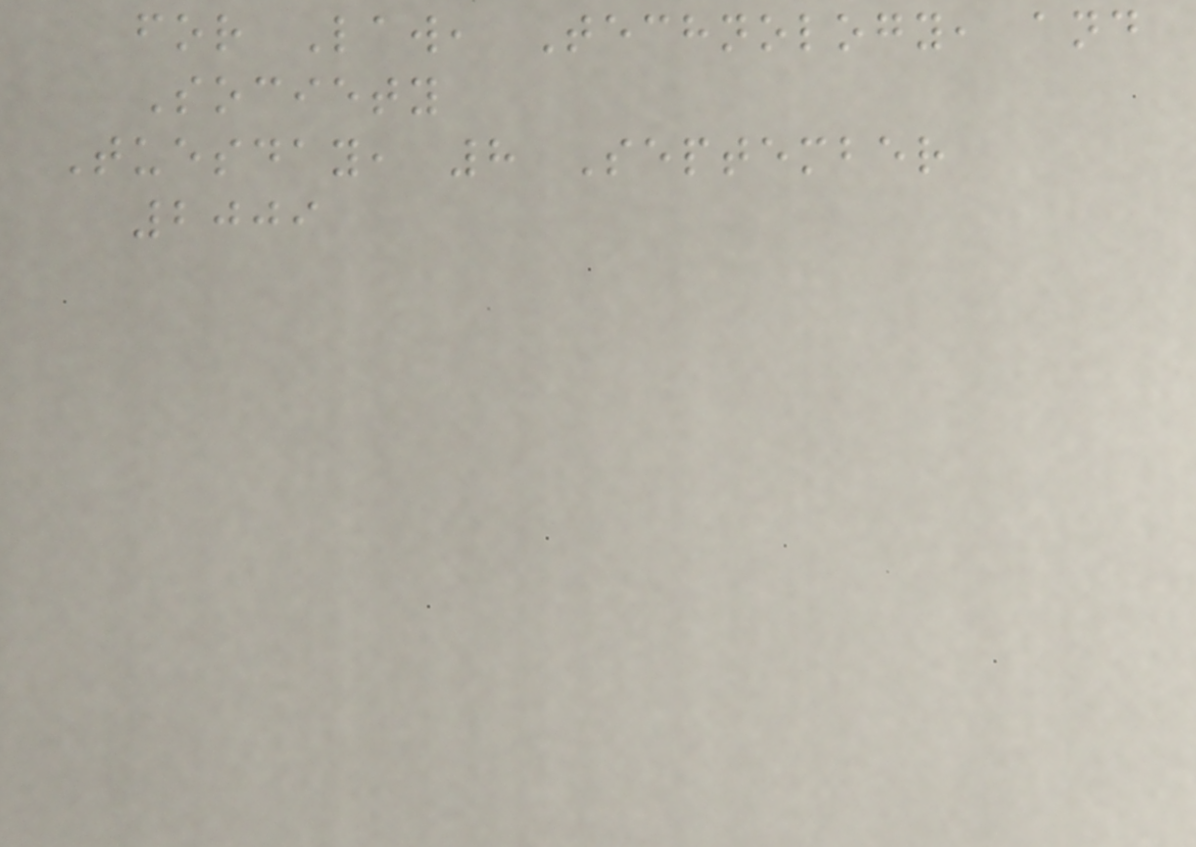for Law, Technology, and
Society
Tuesday, 8 September
2009
